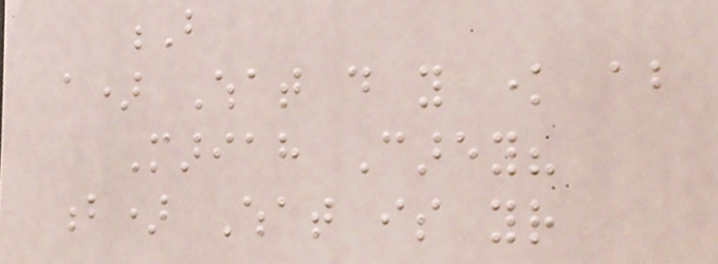B
a) What do you know about
Mariah Carey?
b) What is your
